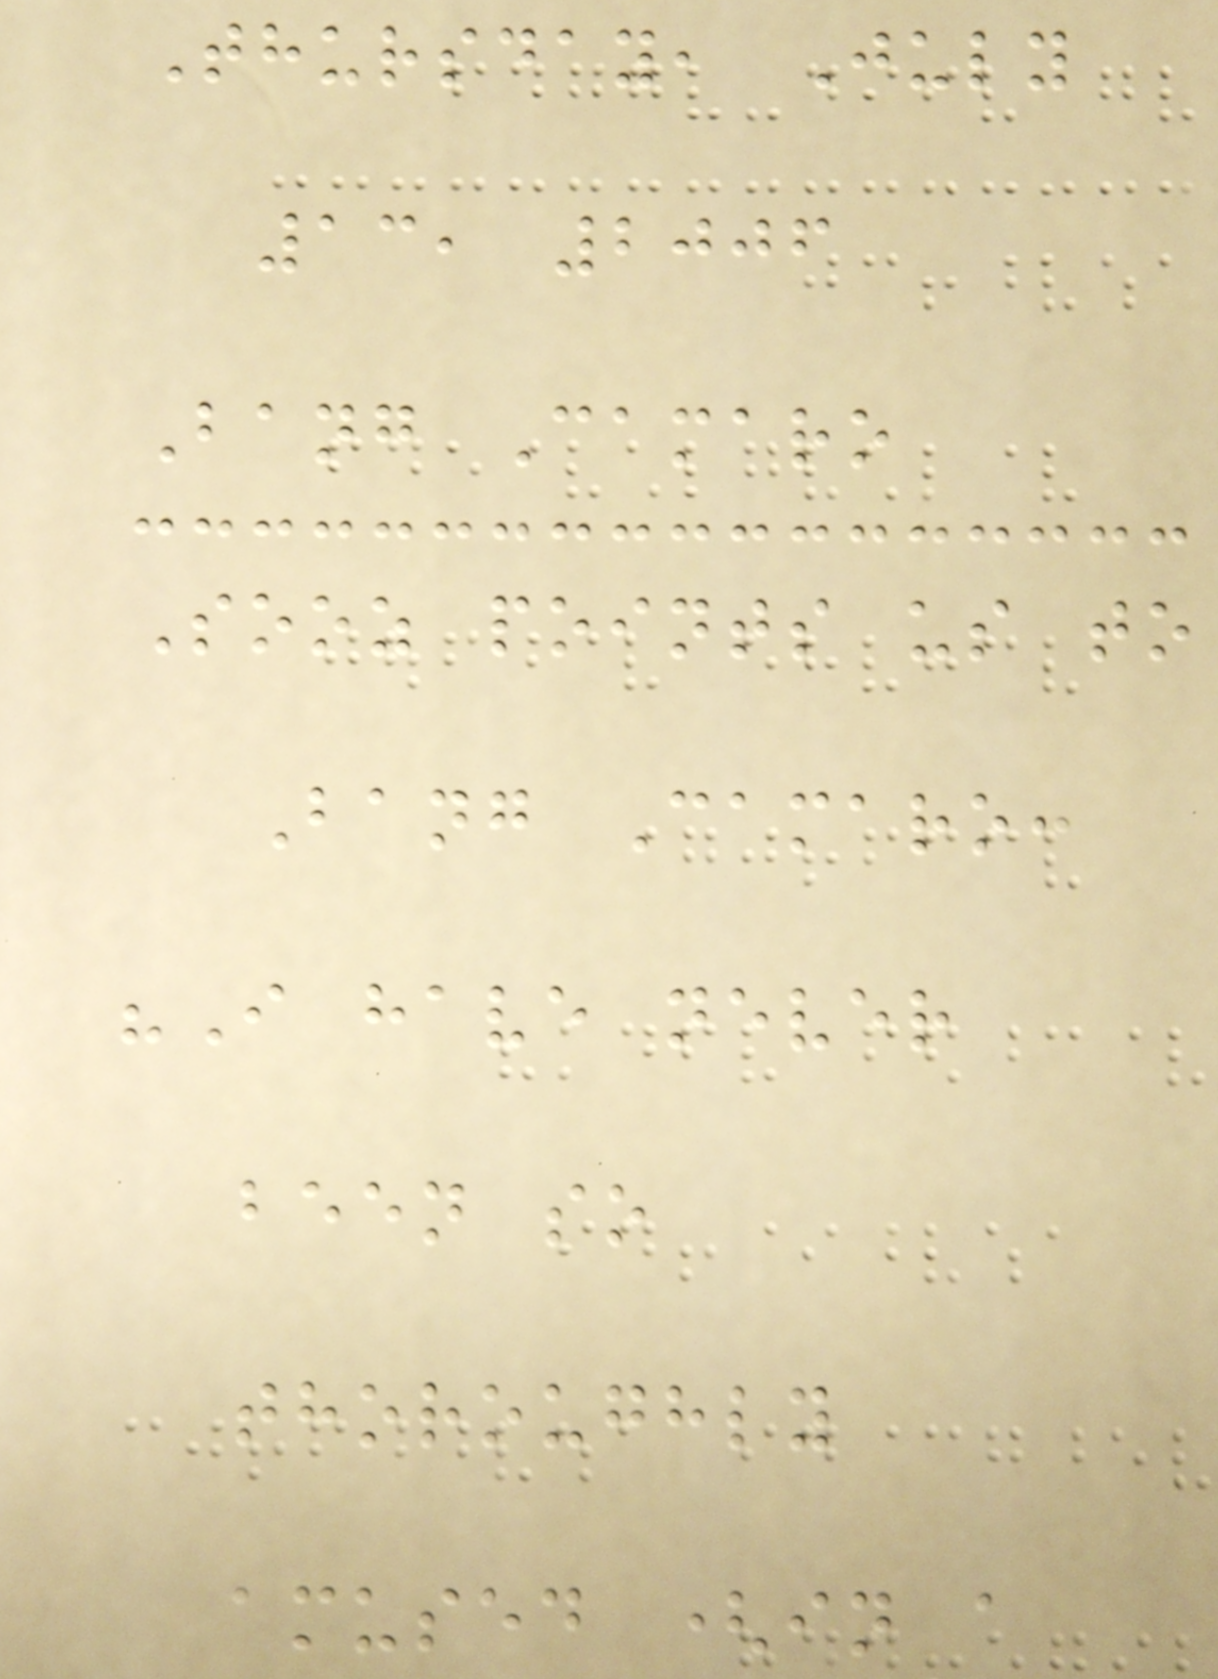Thursday, July
13, 2006
Bang Camaro
Sooz points us to
Bang Camaro:
"I have never
been so
thoroughly
amused (in a
